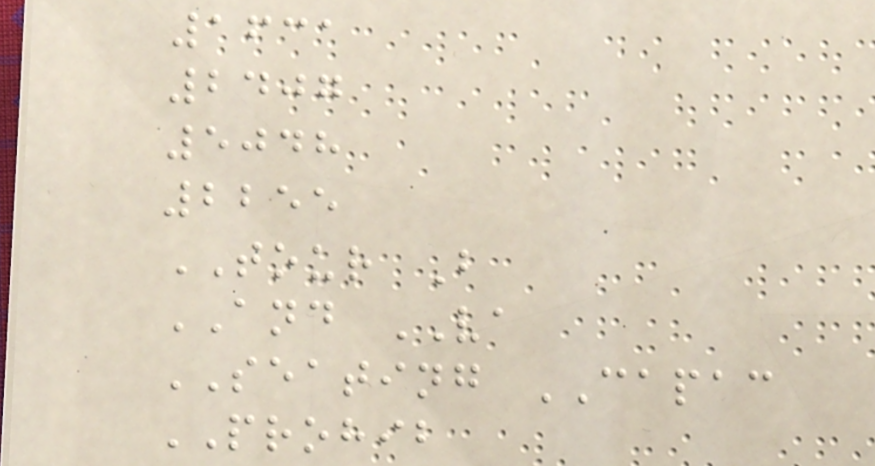1631
2407
5048
2255
TOUR B
AND VA
SEATING CAPAC
PROHIB
